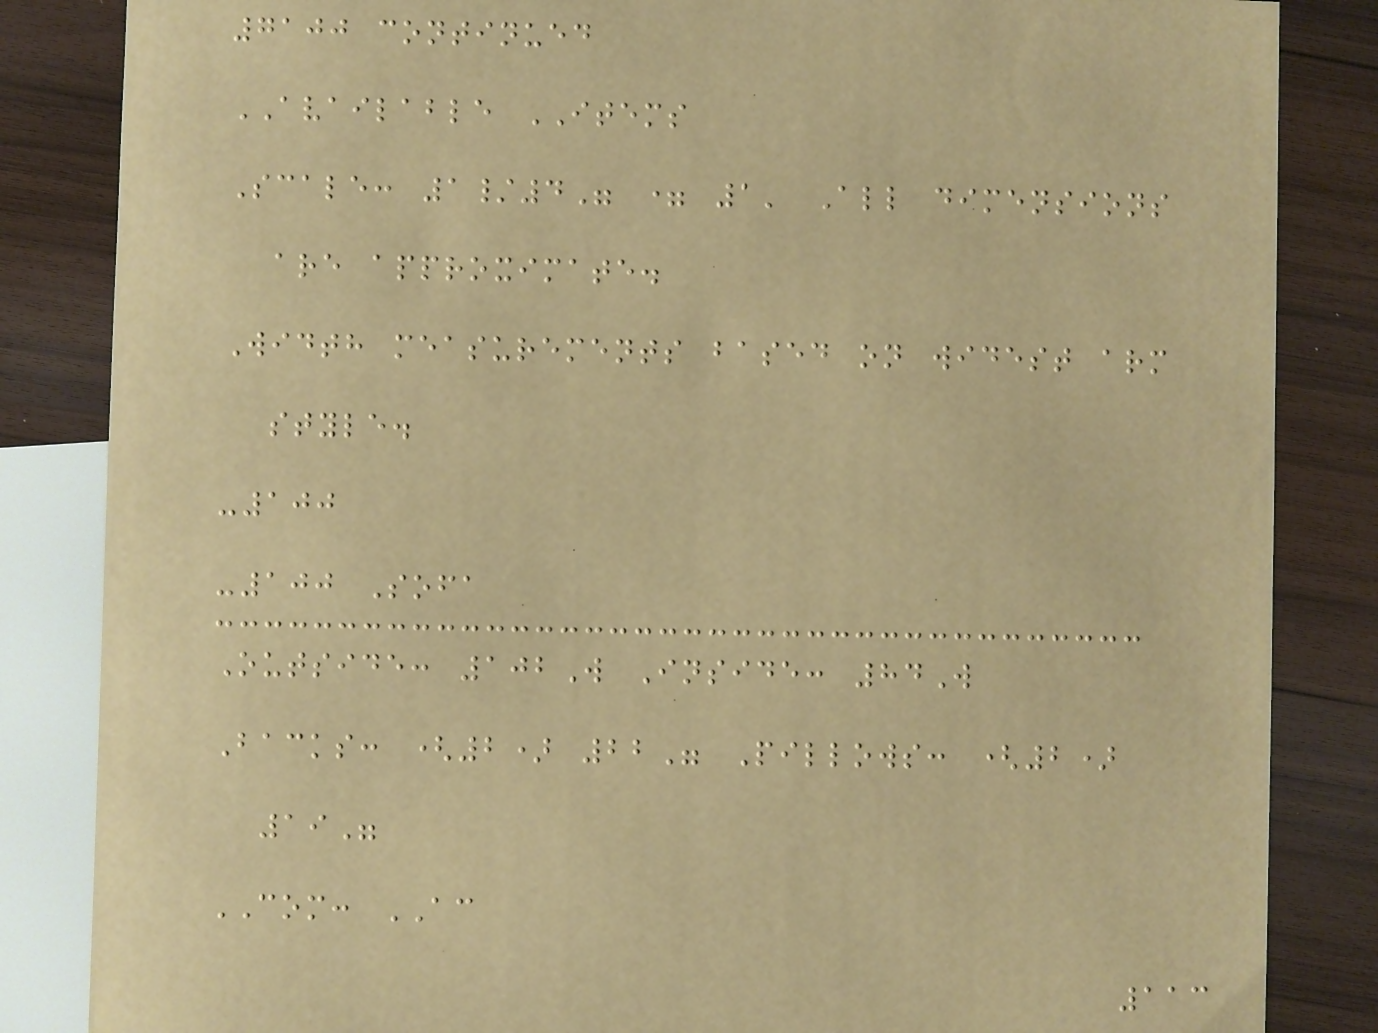7100 continued
AVAILABLE ITEMS
Scale: 1/4" = 1' All dimensions
are approximate.
Width measurements based on widest arm
style.
-100
-100 Sofa
Outside: 102W Inside: 84W
Backs: (2) 22" Pillows: (2)
19"
COM: AC
113
